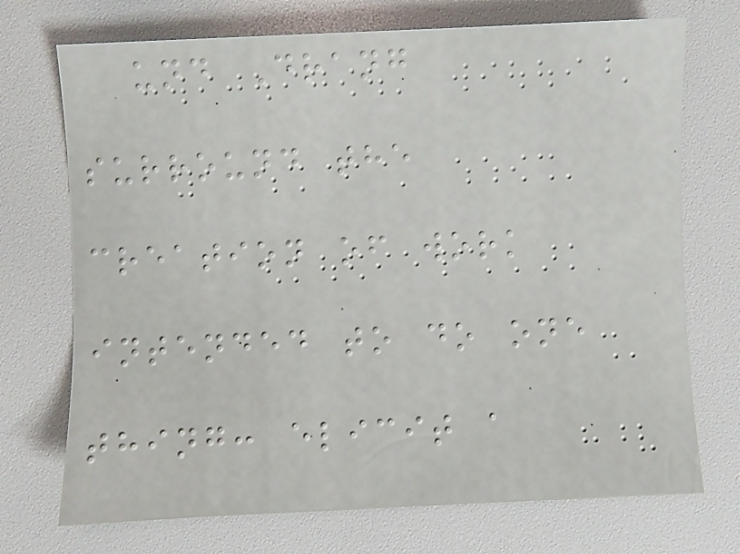und Drang
surround the
creation of work
intended to do one
thing: elicit a
